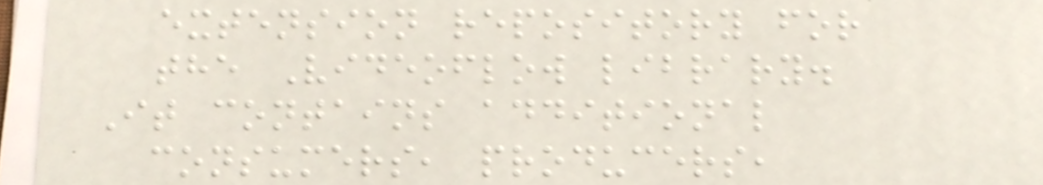extension repository for
the Videoflow library.
It contains additional
consumers, producers,
